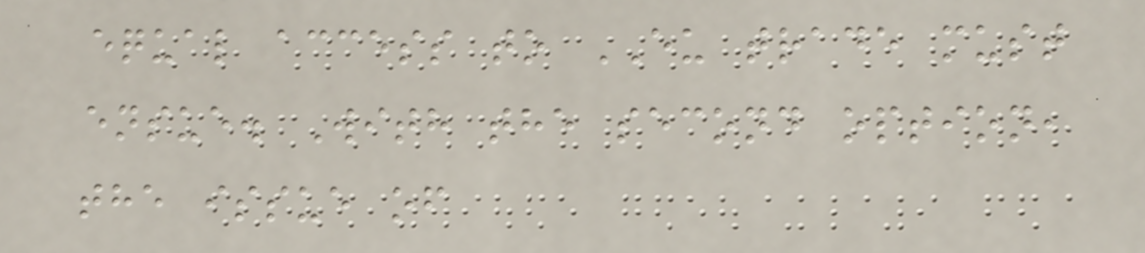equal access to EU trade must
ensue. With the second option,
the issue of
